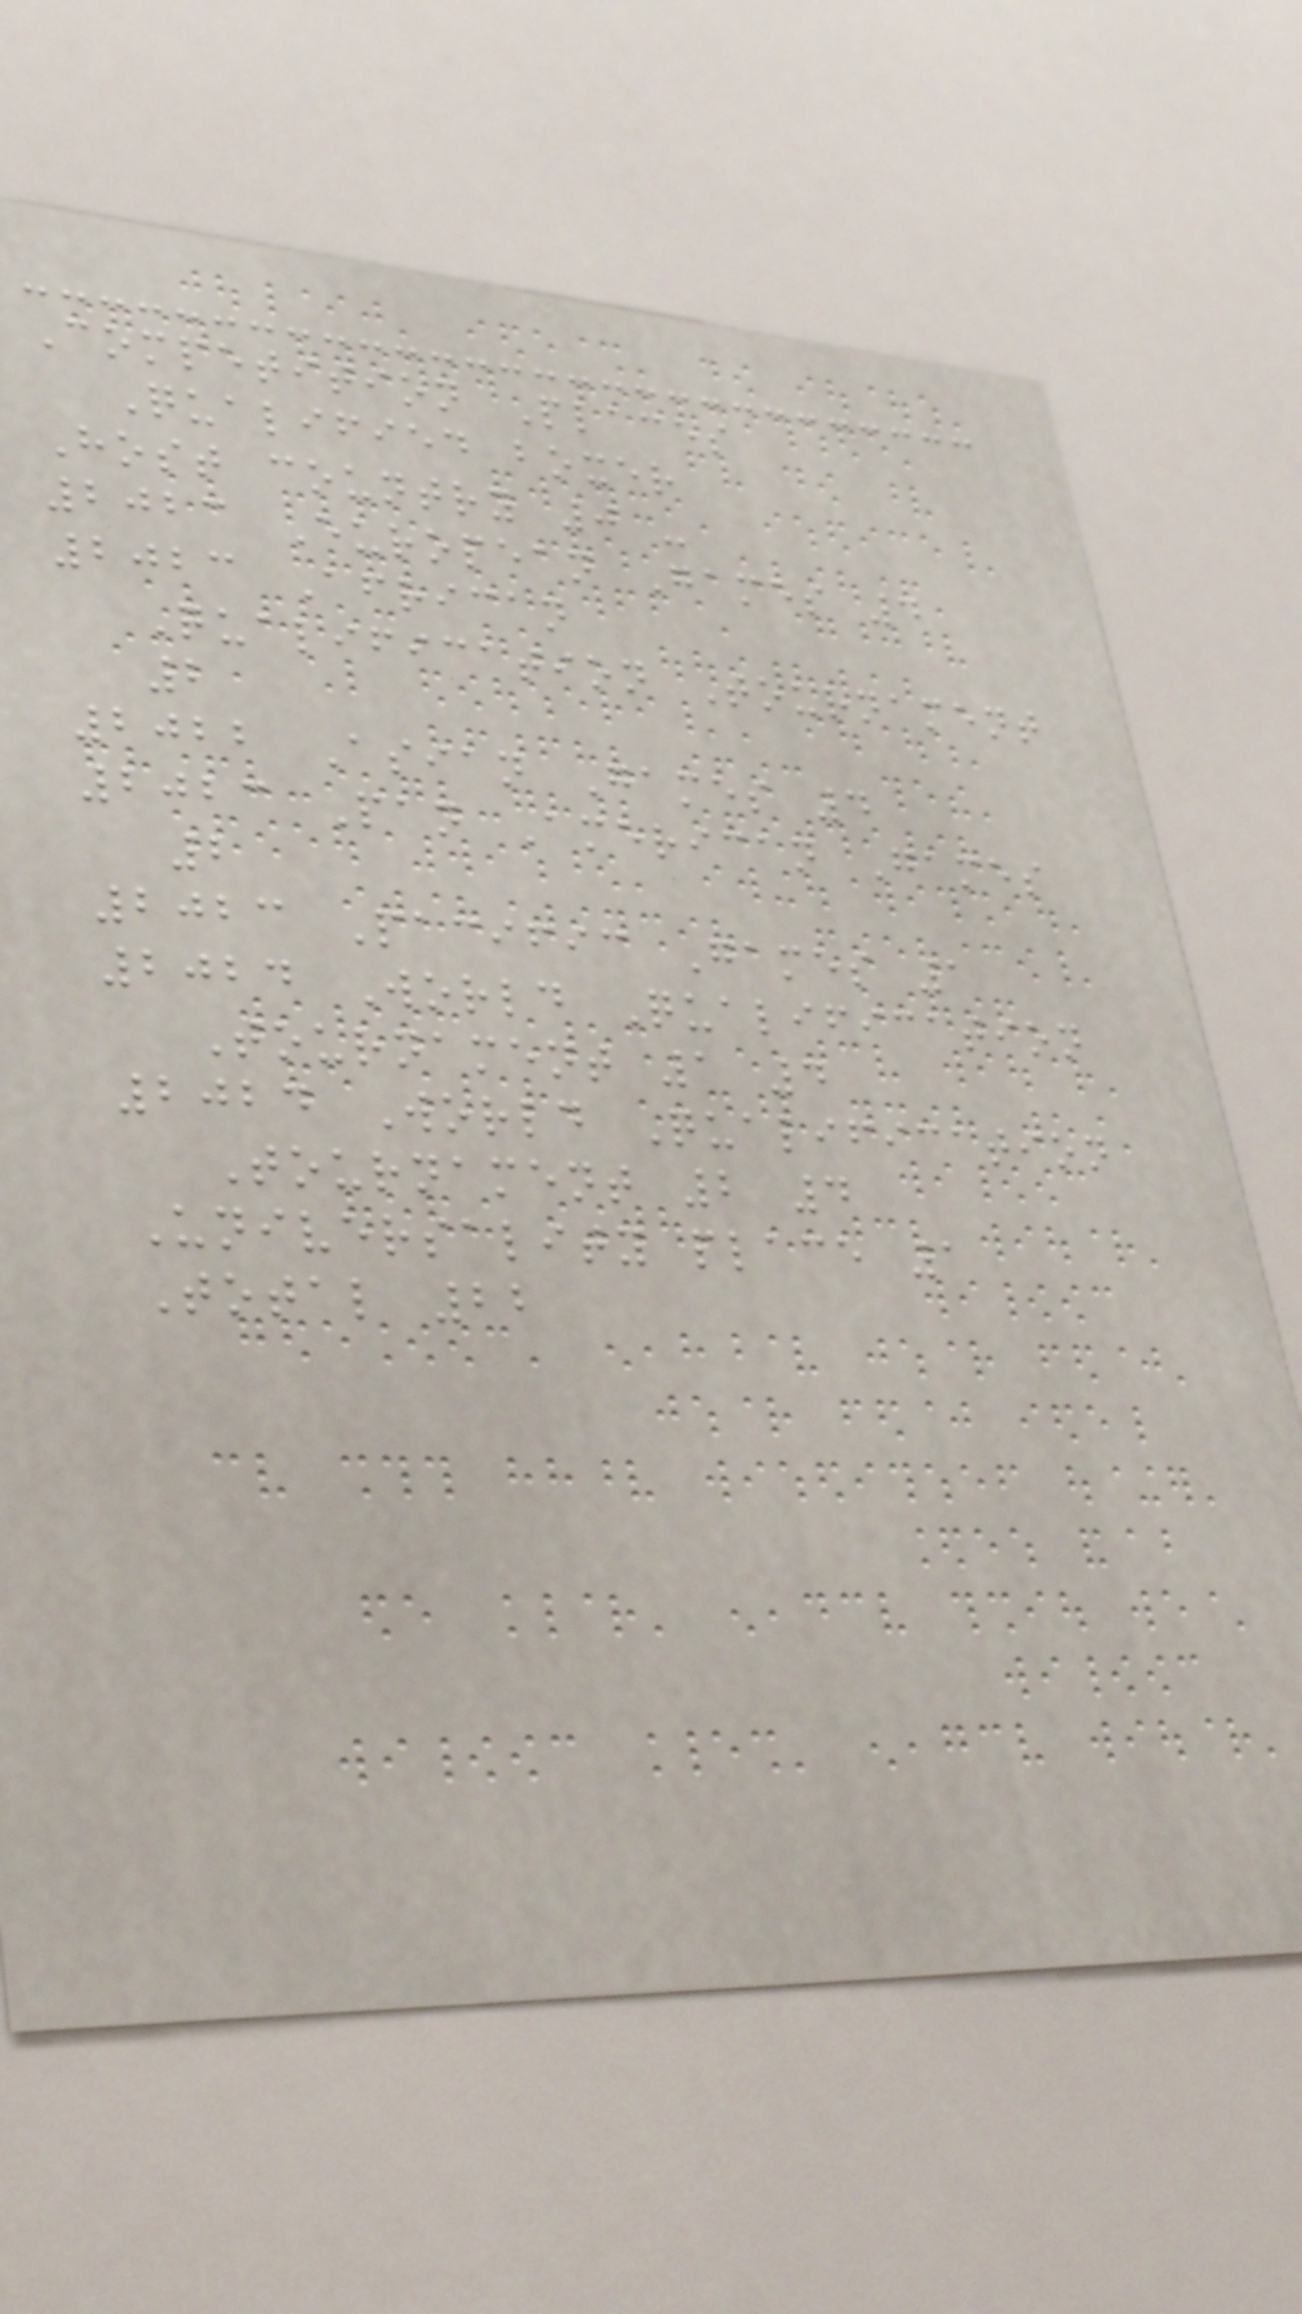Competition Places
Qualified boxer
Host country 0 -
2023 European Games 4
2023 African
Qualification Tournament
2
2022 Asian Games 4
2023 Pan American Games
2
2023 Pacific Games 1
2024 World Qualification
Tournament 1 4
2024 World Qualification
Tournament 2 4
Universality place 1
Total 22
